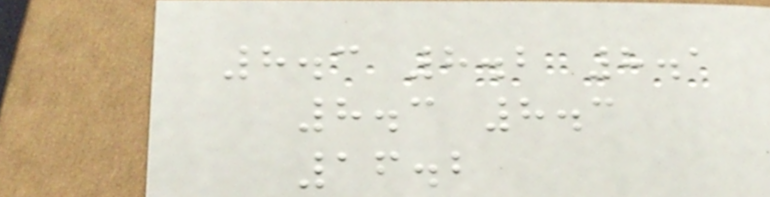8.3 8.2 8.1
8.3 8.3
16.2
